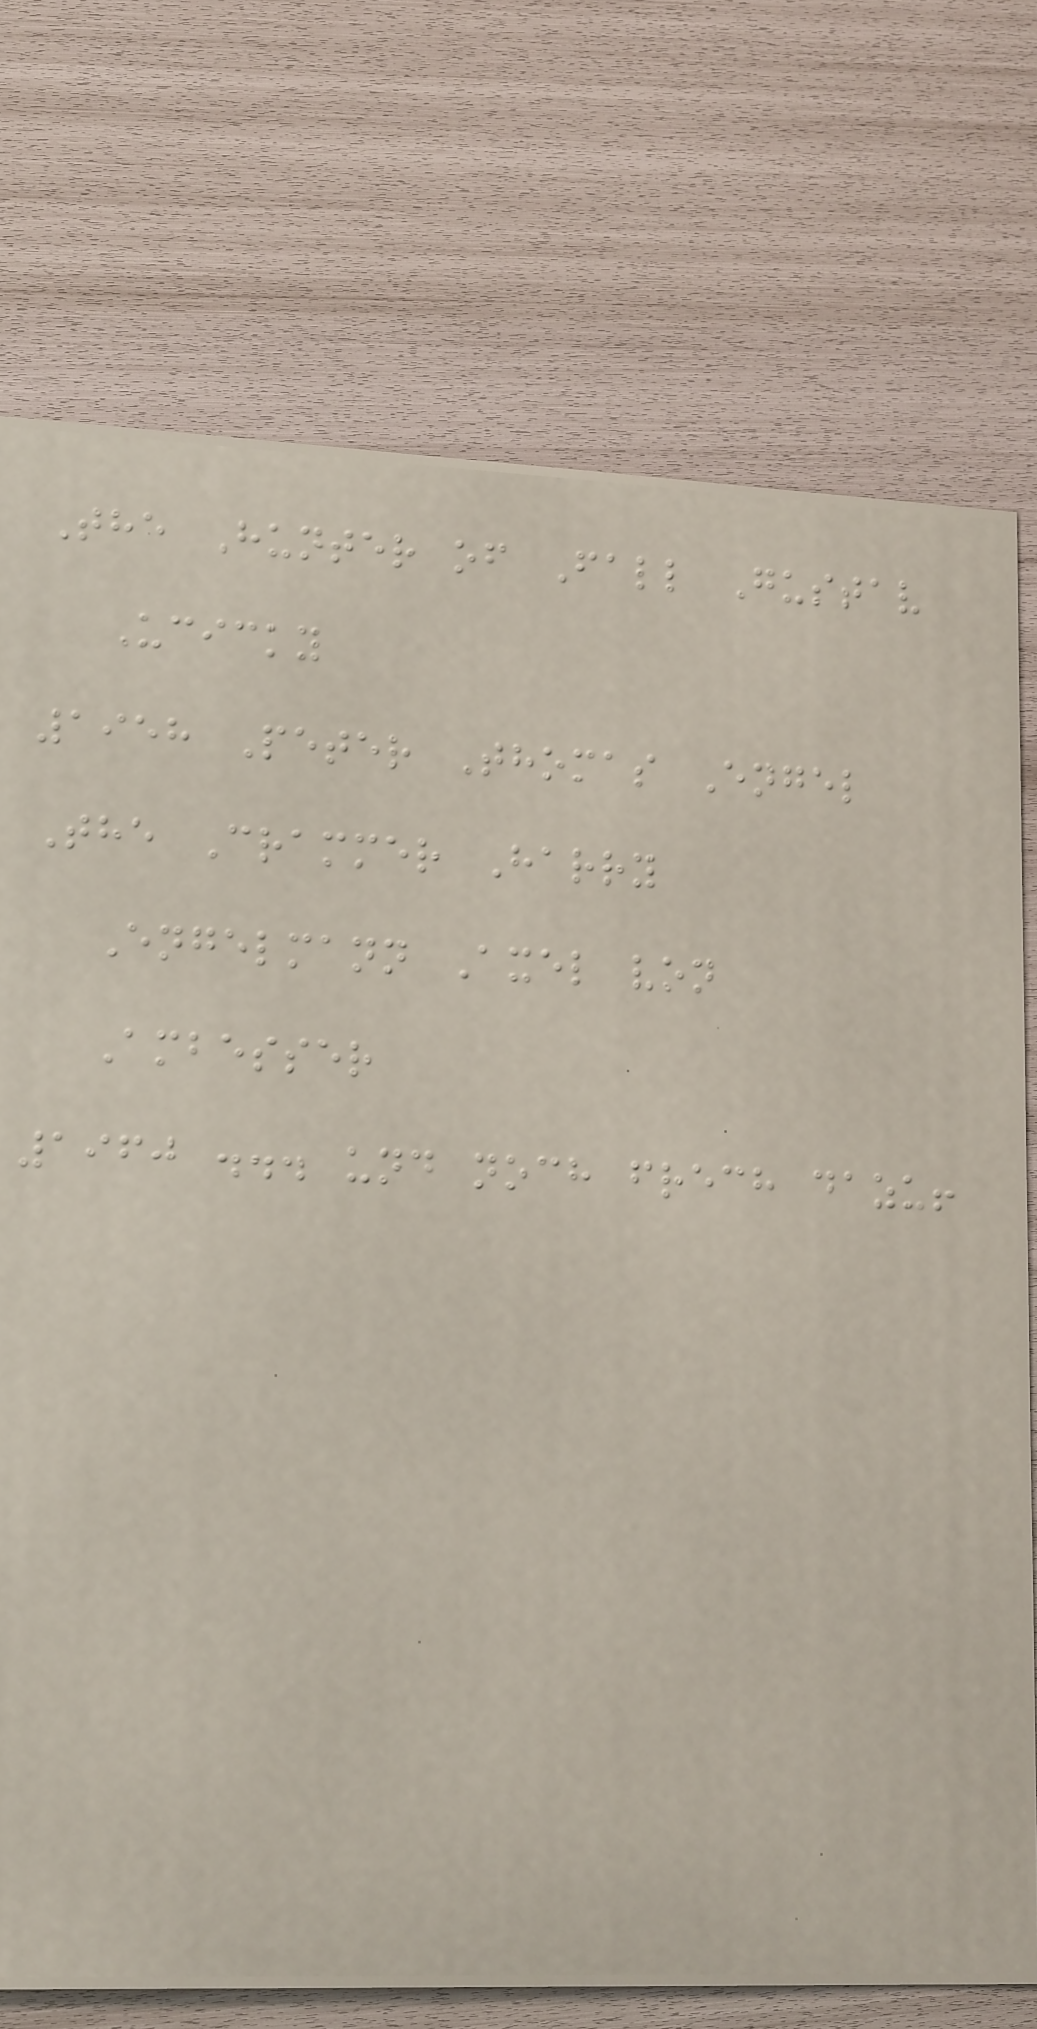The Hunter of Fall Gustav
Ucicky
1958 Peter Thomas Engel
The Crammer Harry
Engelmann Axel von
Ambesser
1960 ... und noch frech dazu!
